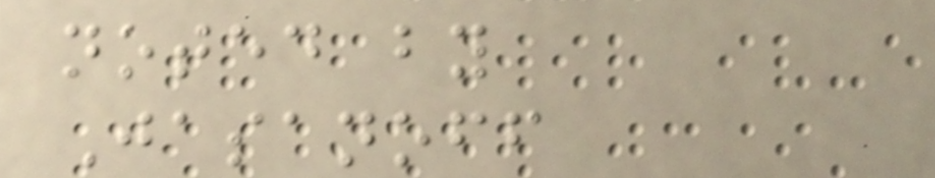noted by
Jasanoff
